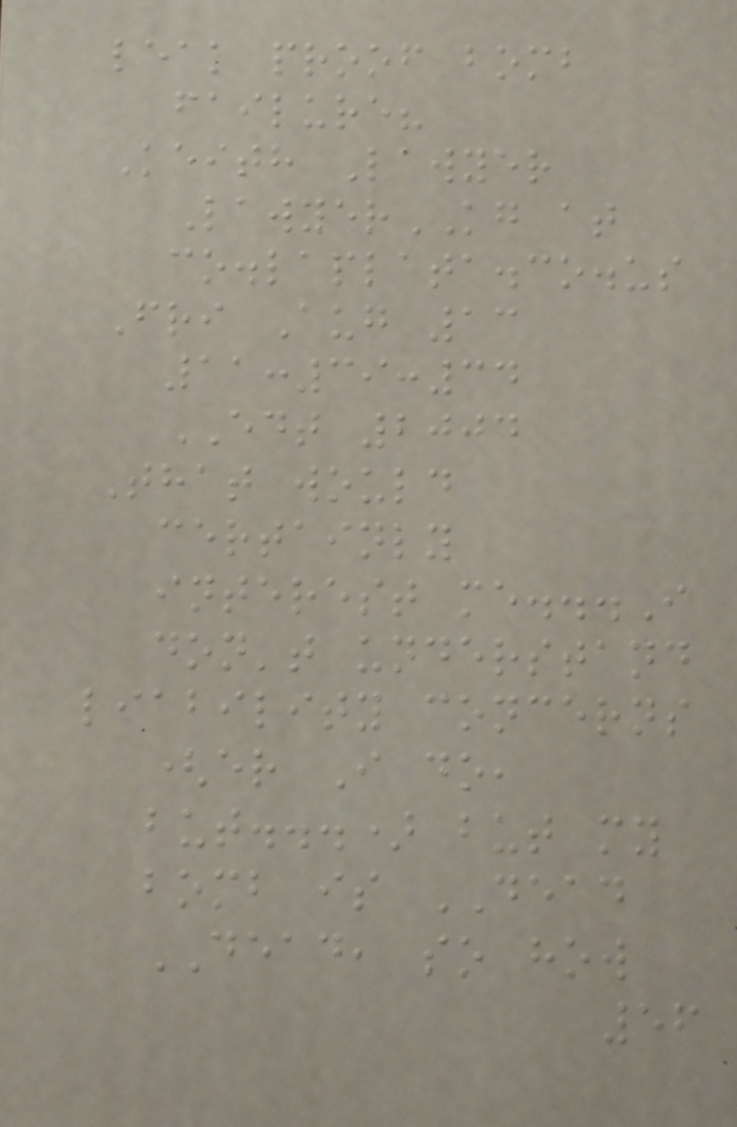leak proof bomb
failure?
Keith Lawyer
LawyerKG at
co.laplata.co.us
Fri Aug 13
11:39:34
EDT 2004
That would
certainly
interest me...I
don't understand
liability concerns
(er I do,
but...) but my
bomb is DEAD
DEAD, so how
56
